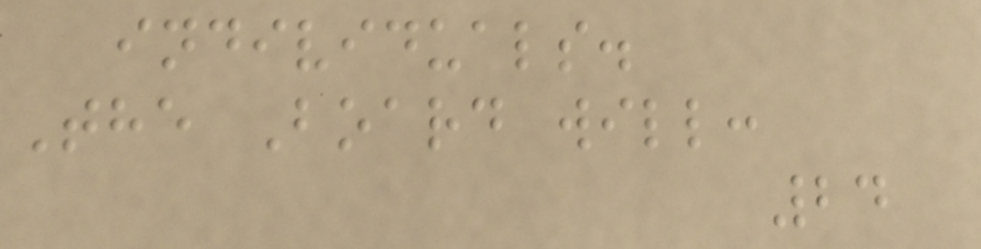individuals.
The Board will:
24
